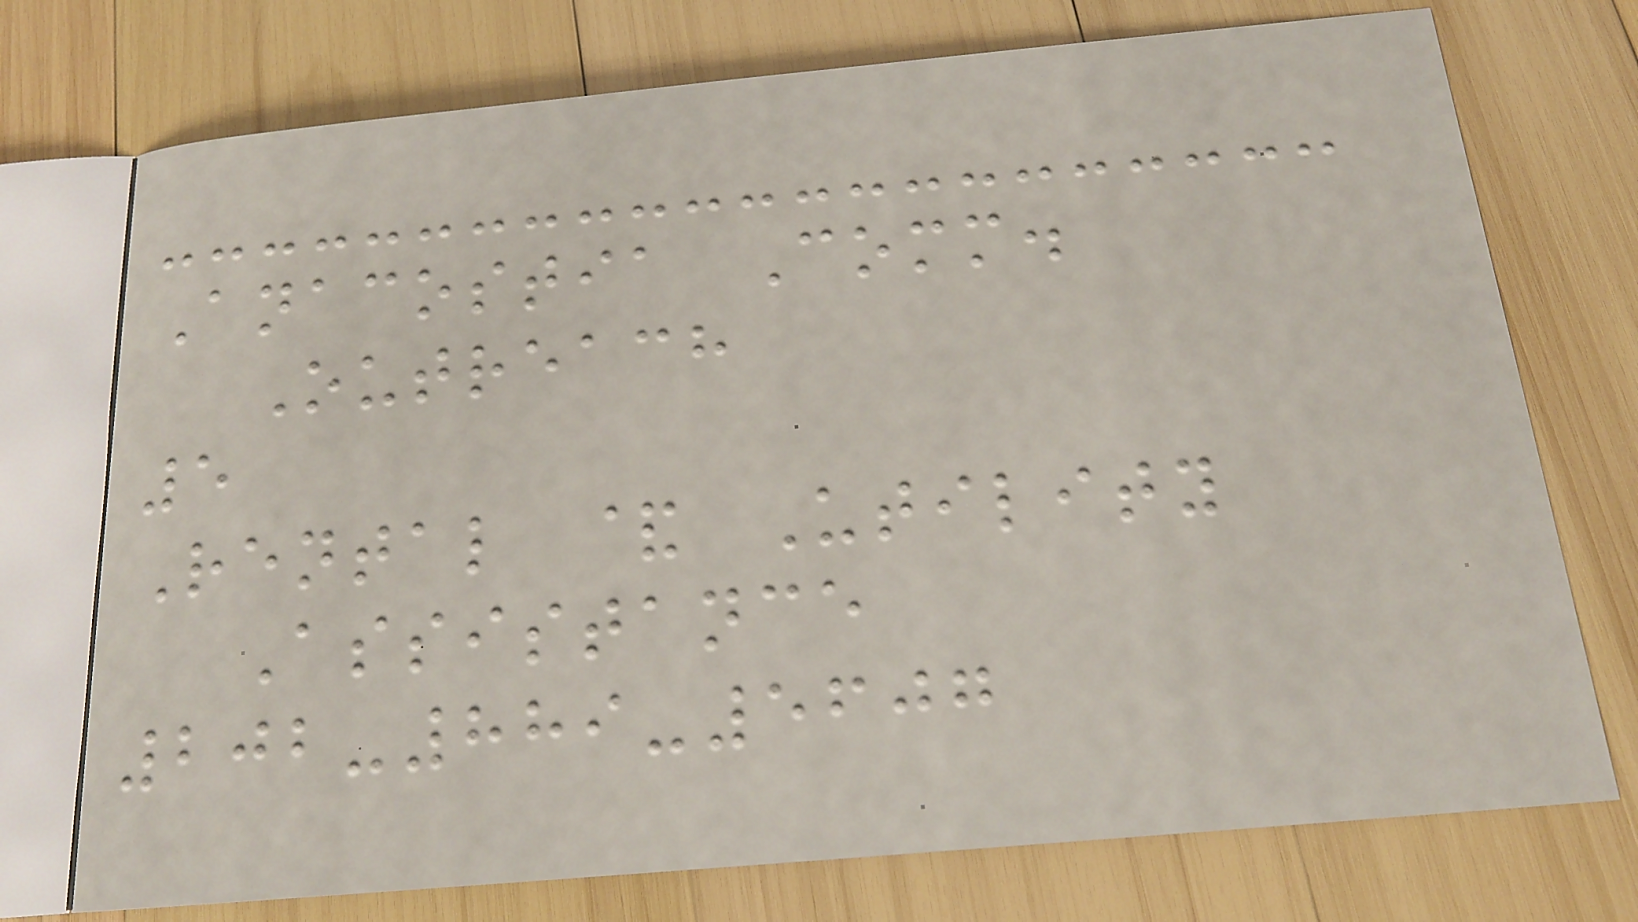Anacostia Comm.
Outreach
5
Rental & Utility
Assistance
202-889-5607
